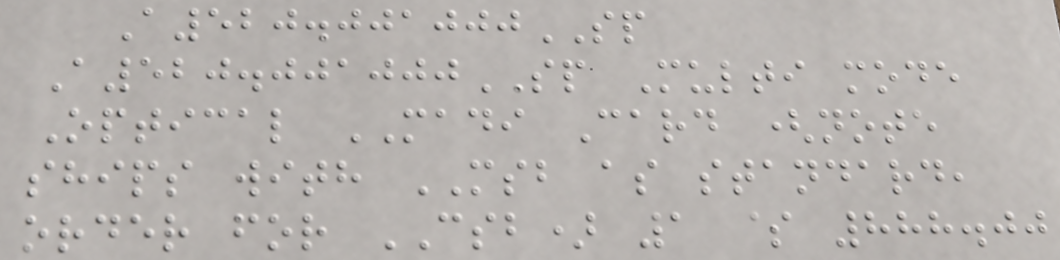A520.001000SP
A520.001000SP Multi mode
Optical MADI Card (note
ships with MSB as standard,
order for CSB) 1 $ 888.00
